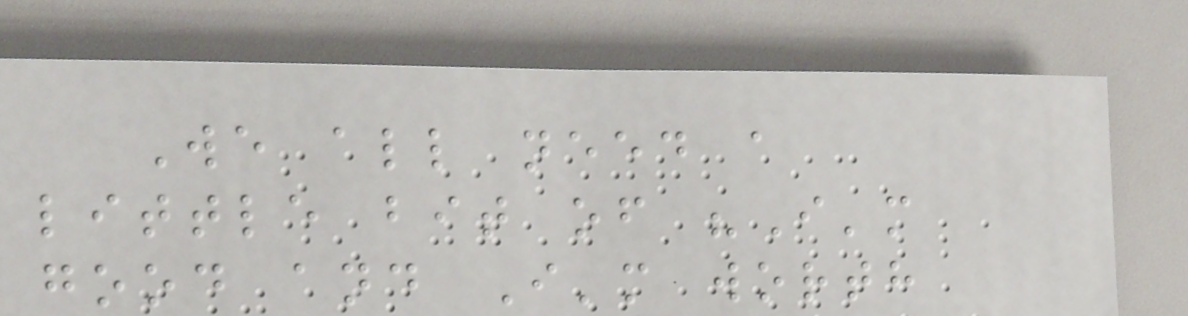We all need a
little bit of "I'm
good and I'm worth
